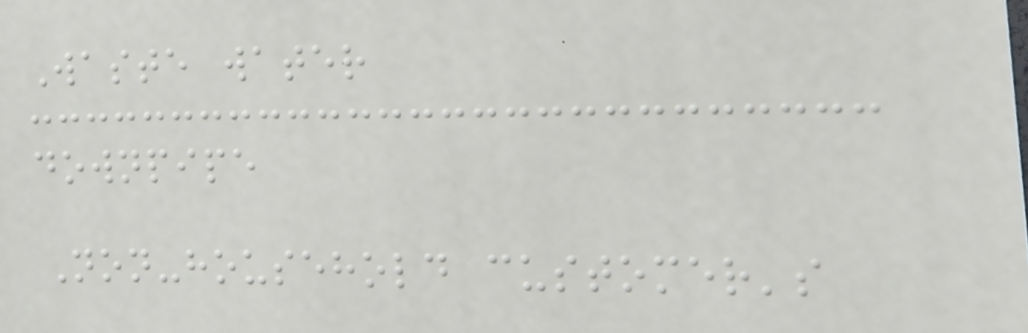Waste water
downpipe
Non-household customer's
